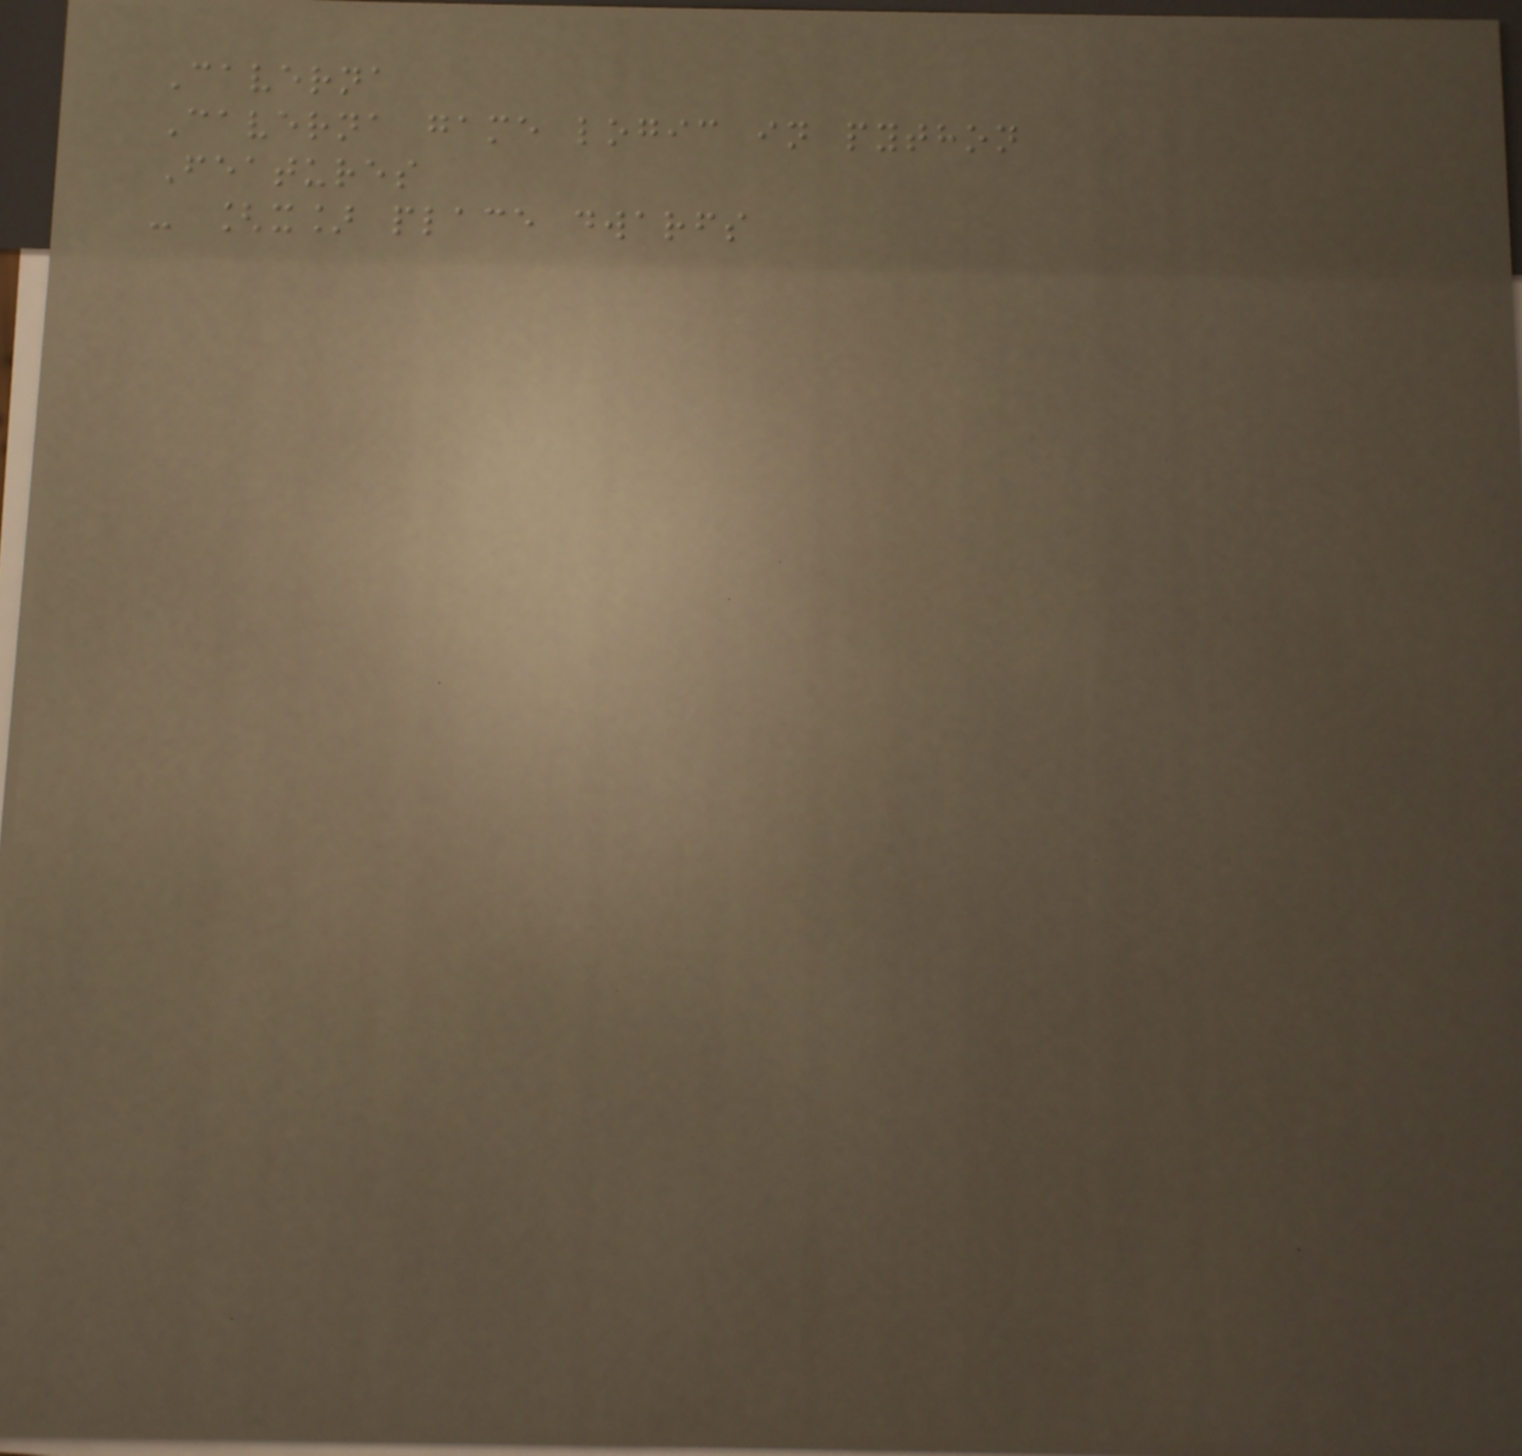Caverna
Caverna game logic in python
Features
- [x] place dwarfs
